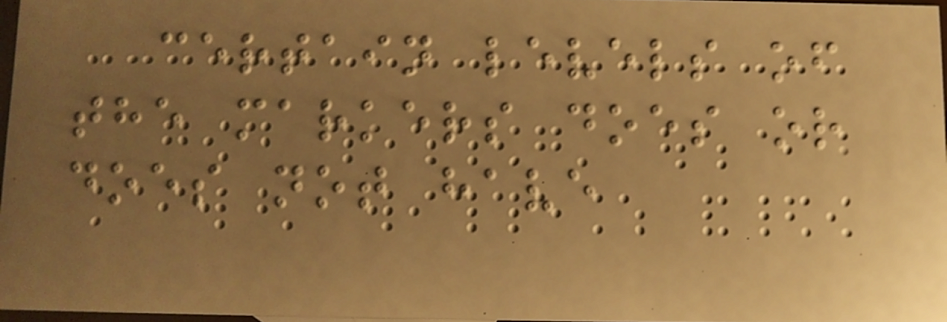certain levels of
the markers does or
does not have
